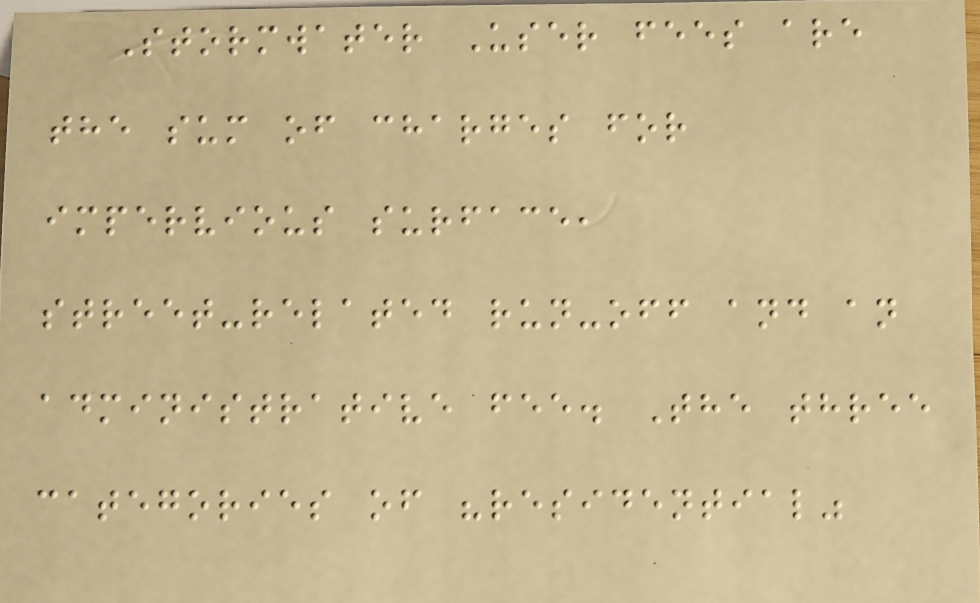Stormwater User fees are
the sum of charges for
impervious surface,
street-related run-off and an
administrative fee. The three
categories of "residential"
